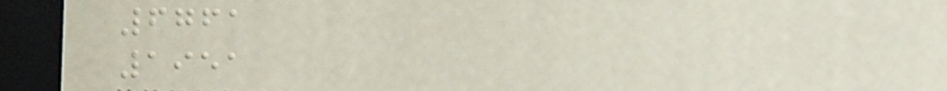6761
1951
